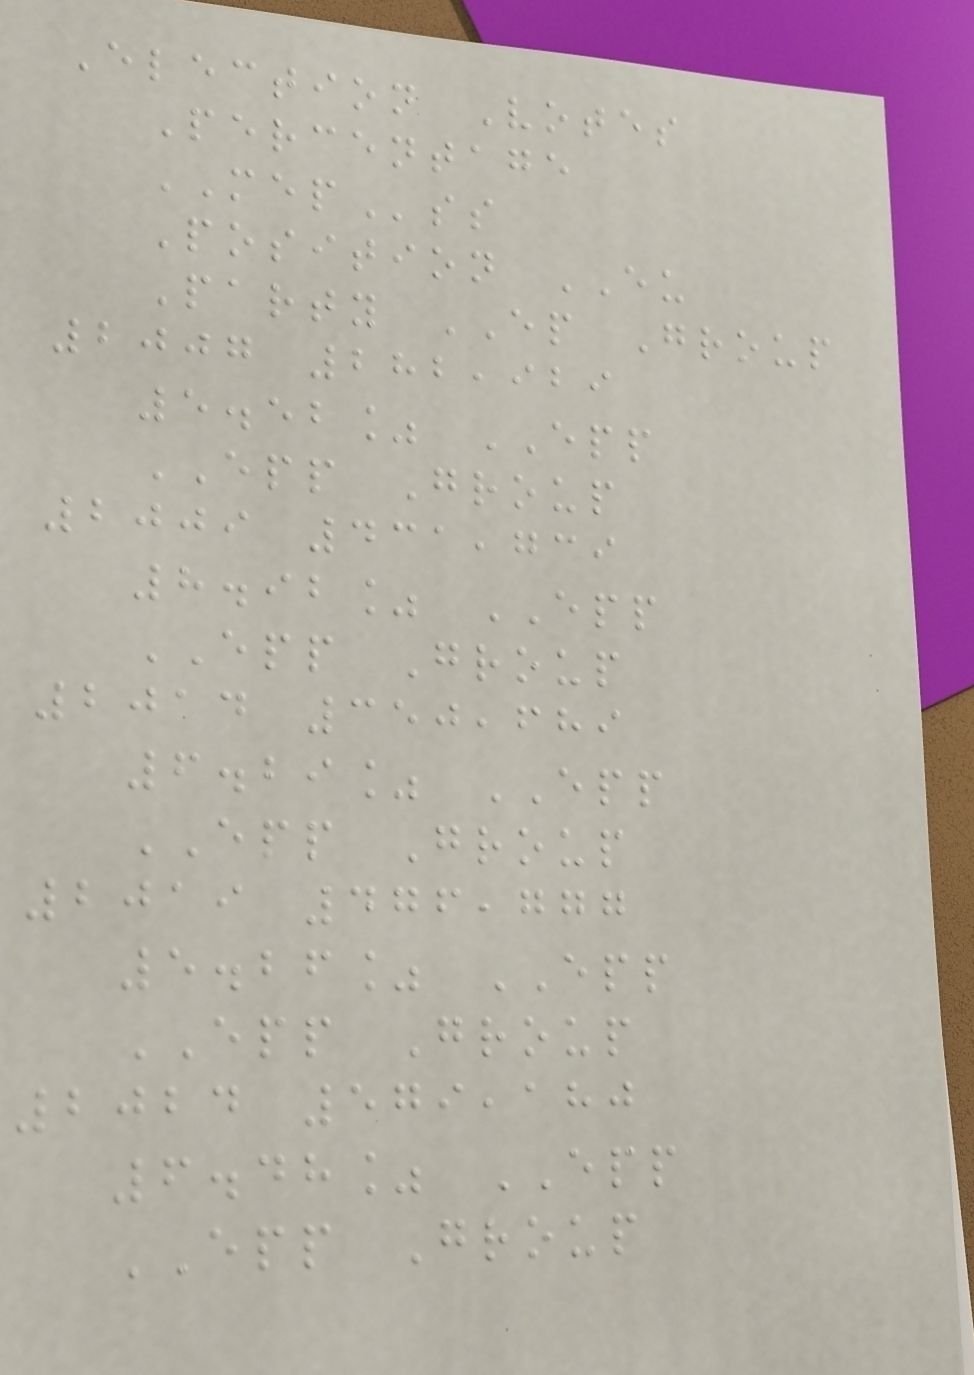Election Votes
Percentage
MEPss
Position EU
Party EP Group
2007 282,929
5.52% EPP
EPP Group
2009 431,739
8.92% EPP
EPP Group
2014 350,689
6.29% EPP
EPP Group
2019 476,777
5.26% EPP
EPP Group
2024 579,180
6.48% EPP
EPP Group
